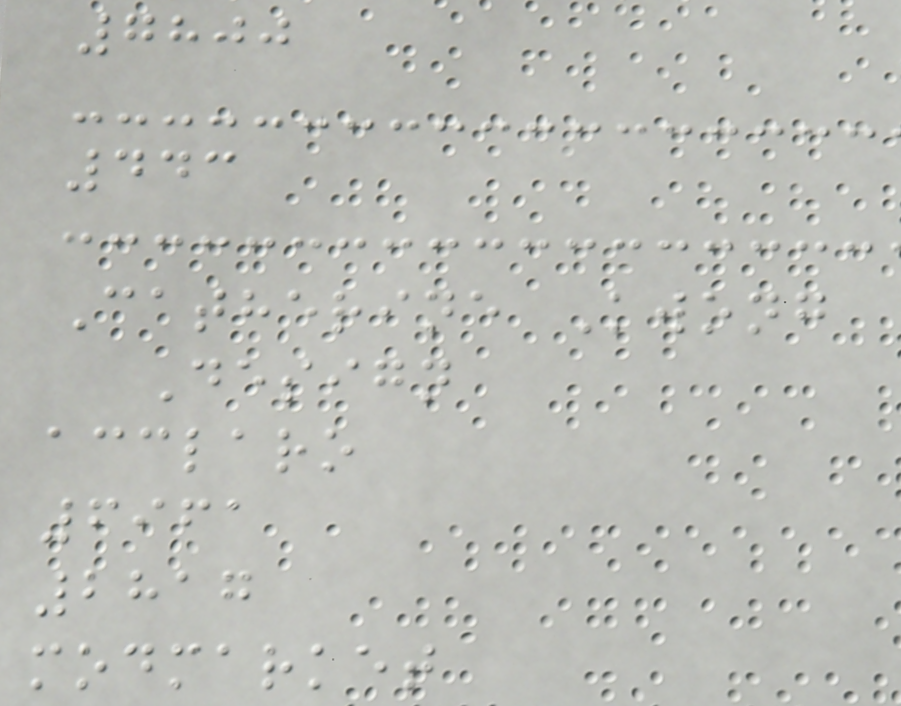7800
443
Catherine Kwong
Design
acclaro
6961
2817
modmarket
